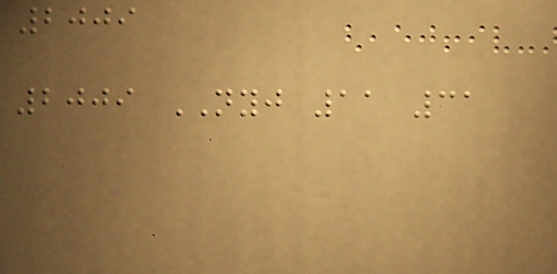2009
2009 NYJ 11 31
